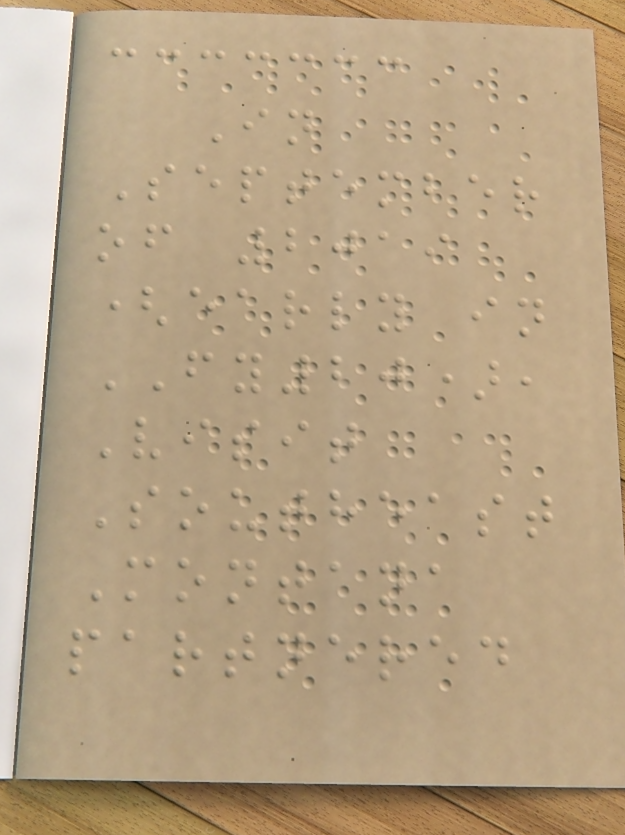In
September
of 2019
(early in
FY20),
Visit
Southeast
Montana
partnered
